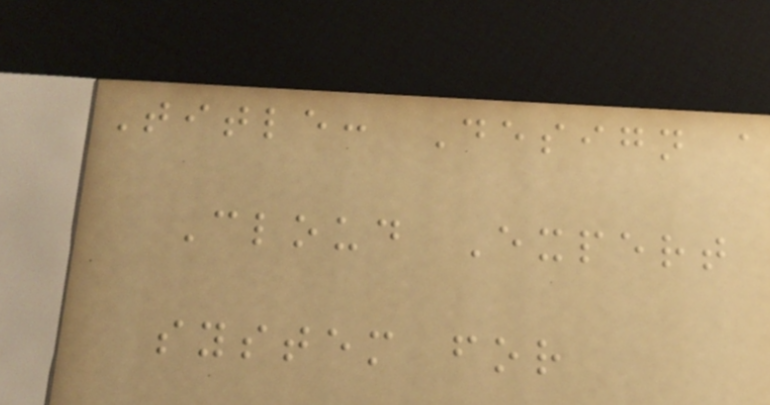Title: Design a
Cloud Expert
system for
